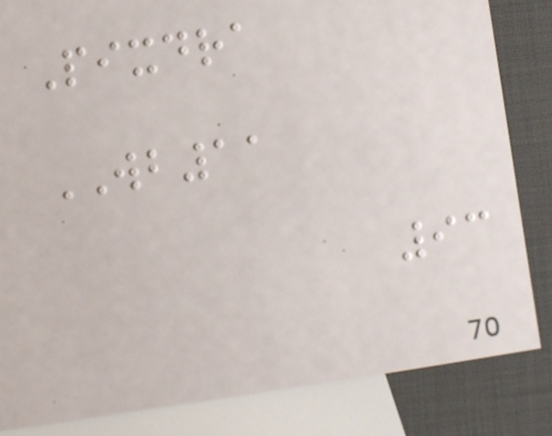Pixdra
WB11
93
